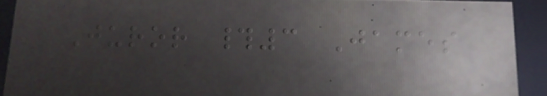Juror #3 James
